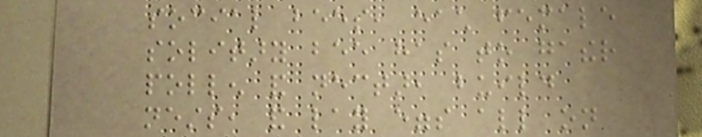social bees, each female
solitary bee has to gather
pollen and nectar, build
nests, and lay eggs all on
